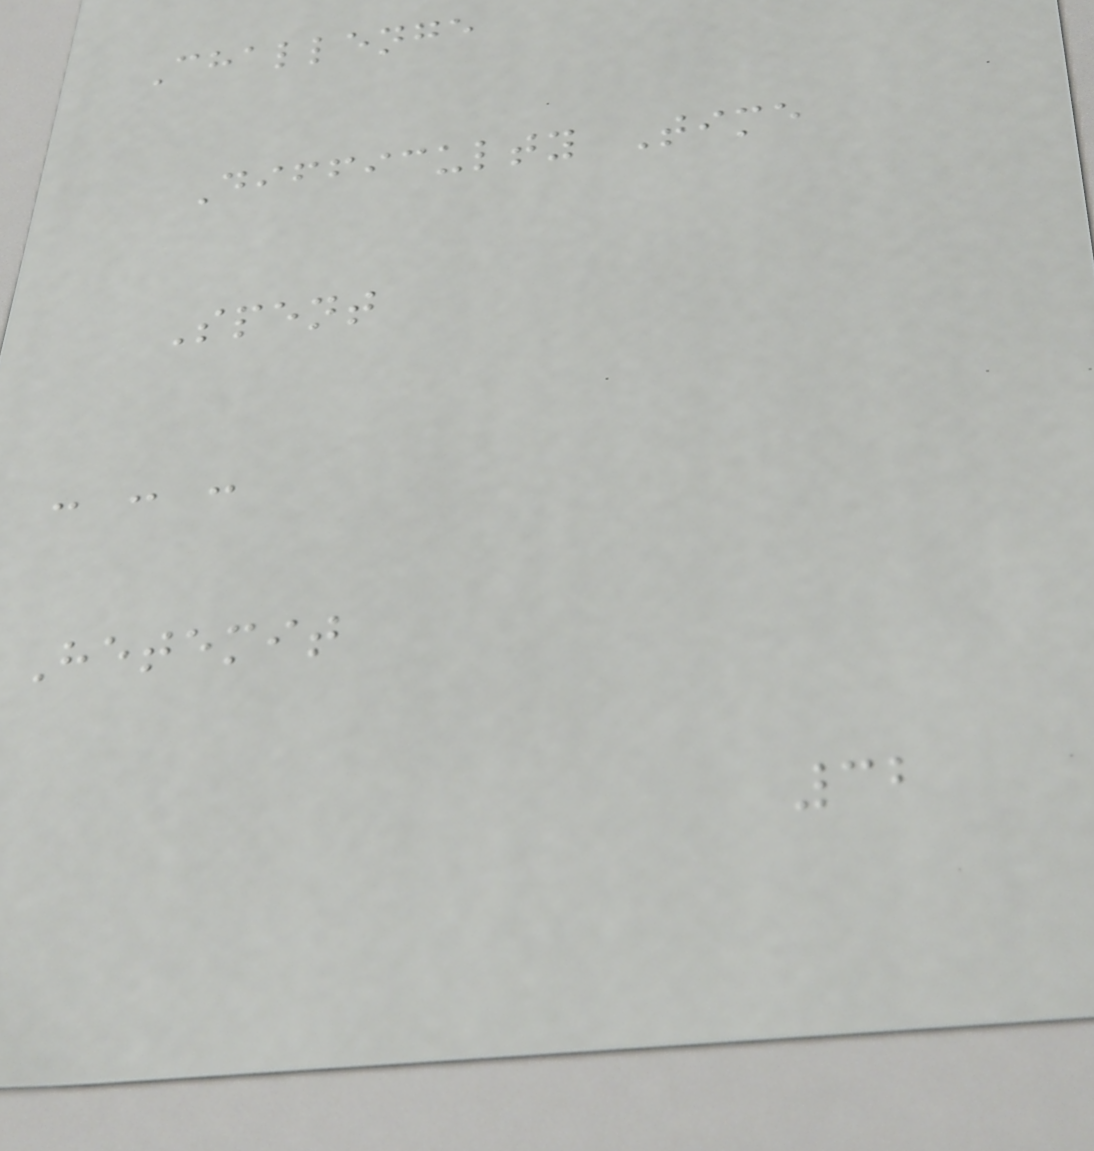Challenge
Difficulty Time
Spent
- - -
Hetemit
32
